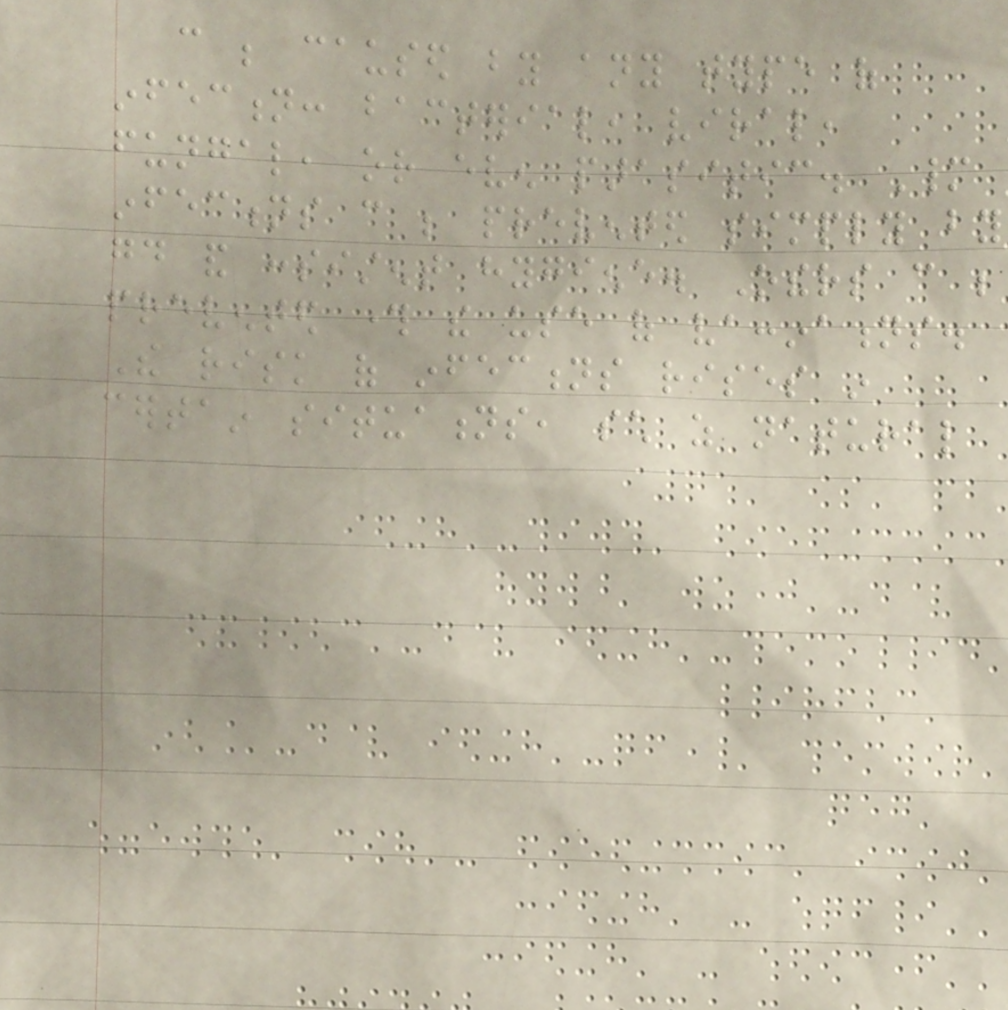can be caused by any type of
infection: bacterial, viral,
fungal, or even parasitic. Many
infections can be prevented simply by
good and consistent hygiene. Others can be
prevented through the use of vaccinations.
The risk of infections rises in
certain situations, such as natural
